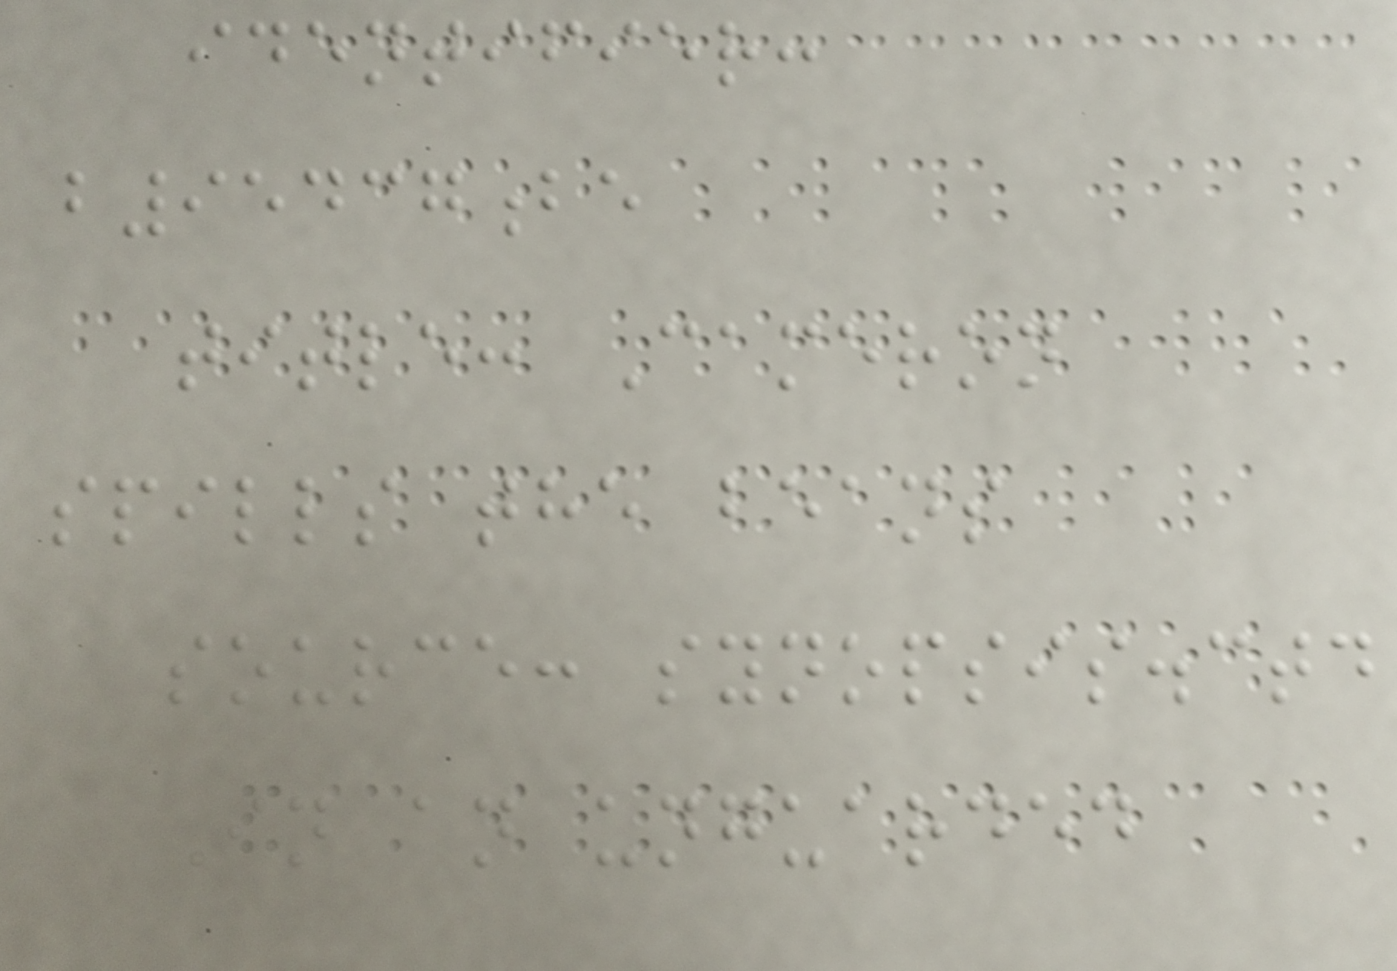identifier:
b95437be
title: Cameron
spills the beans
source: synopsis.ctd
In an unguarded
